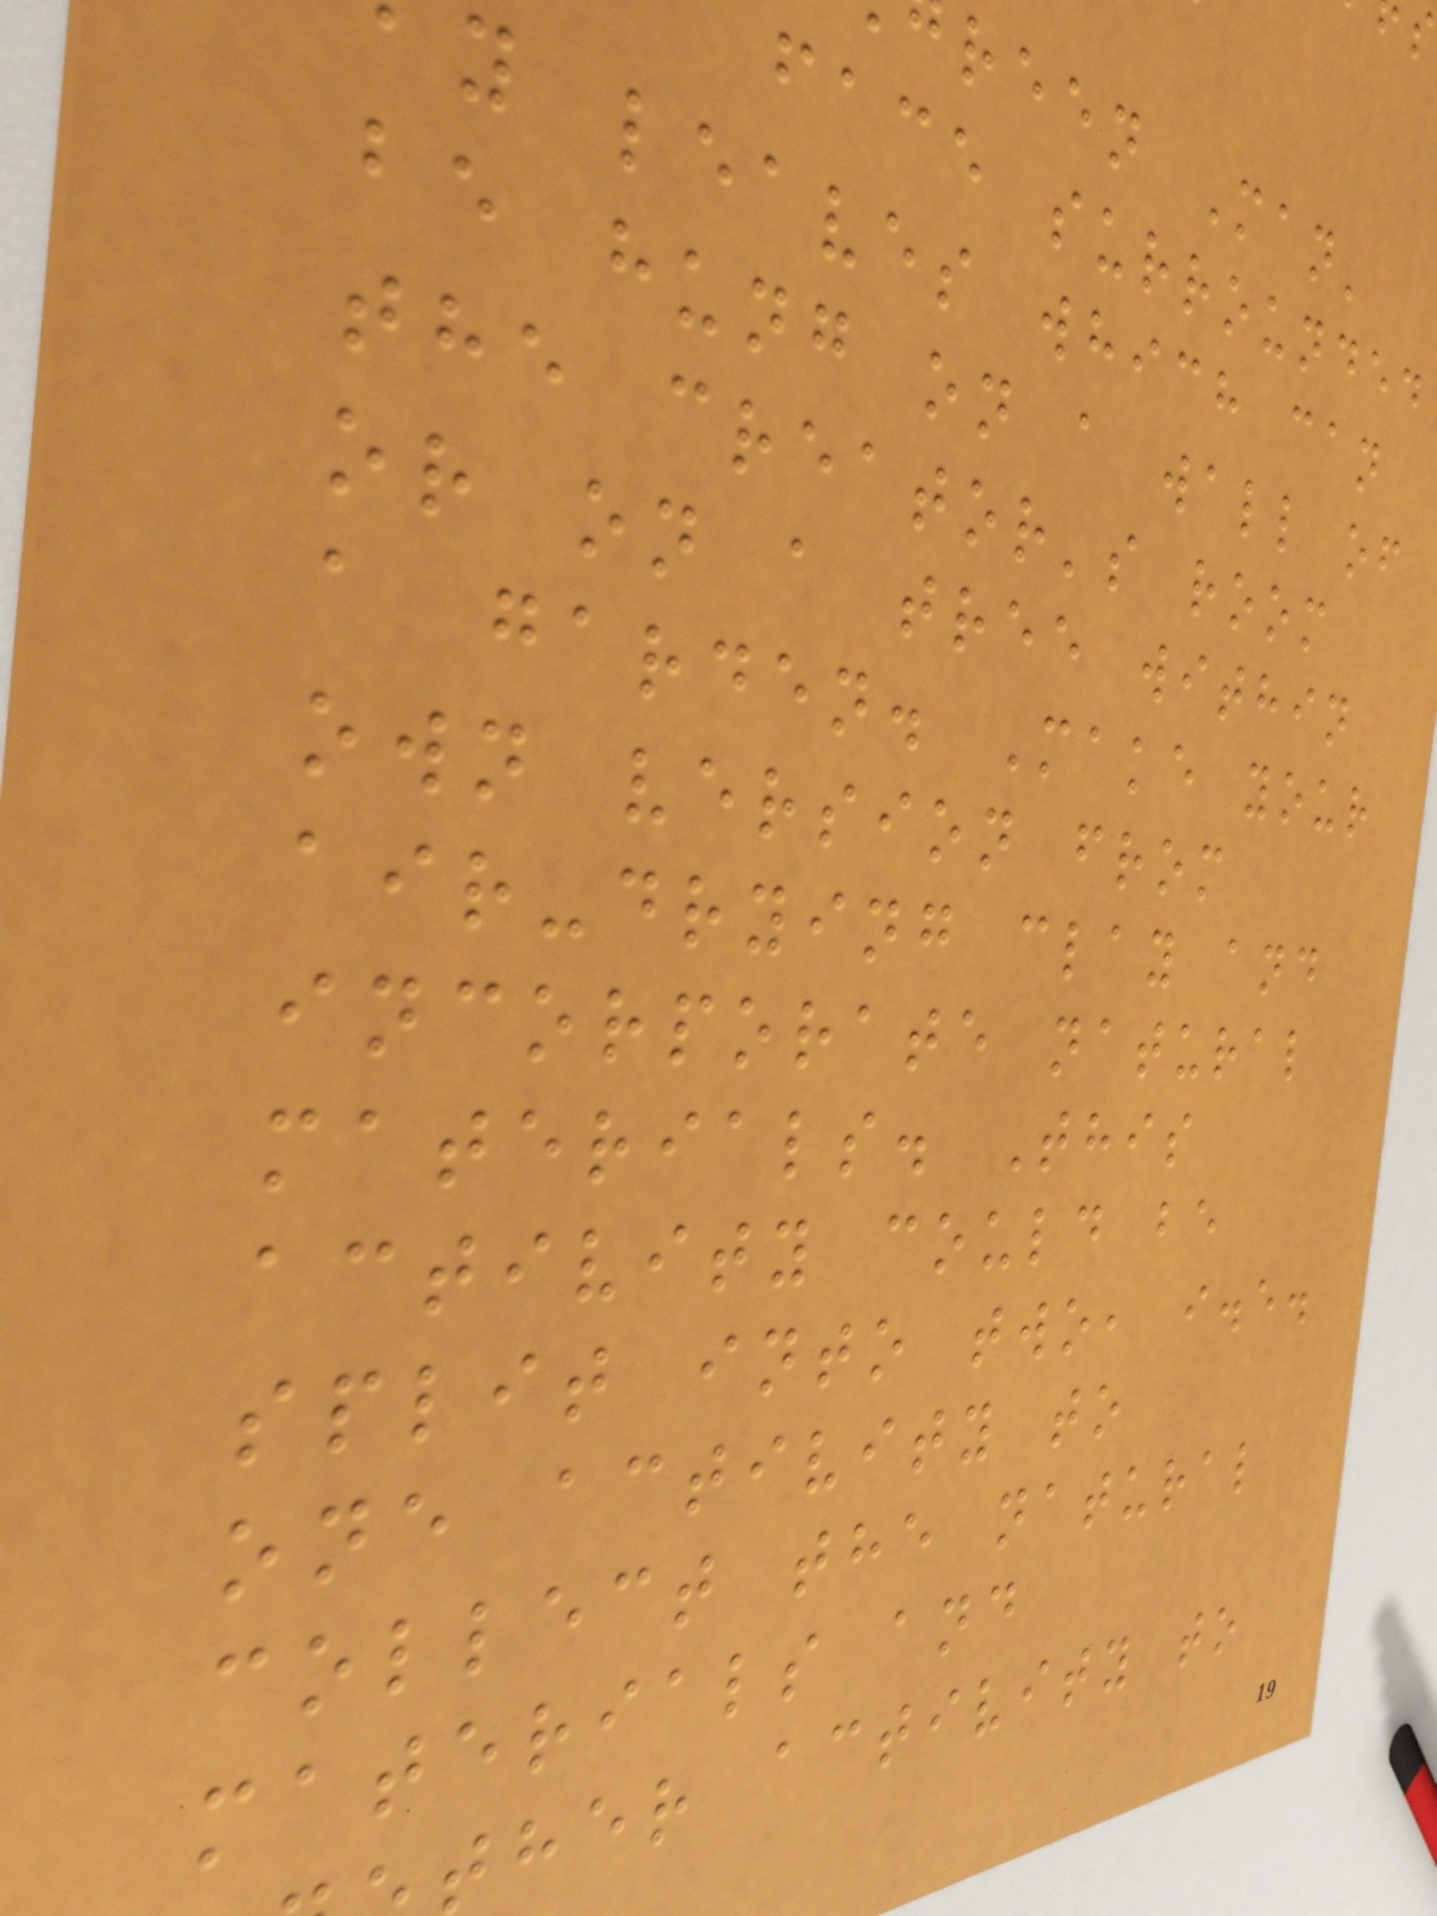reen Man'
face surrounded
y leaves which can
be hung on a wall of
the creator's room
or on a tree within
a garden. Make your
own version from
air-drying clay and
incorporate natural
materials. This
activity could be
split into two, i.e.
one activity to
collect the natural
materials and
her activity to
